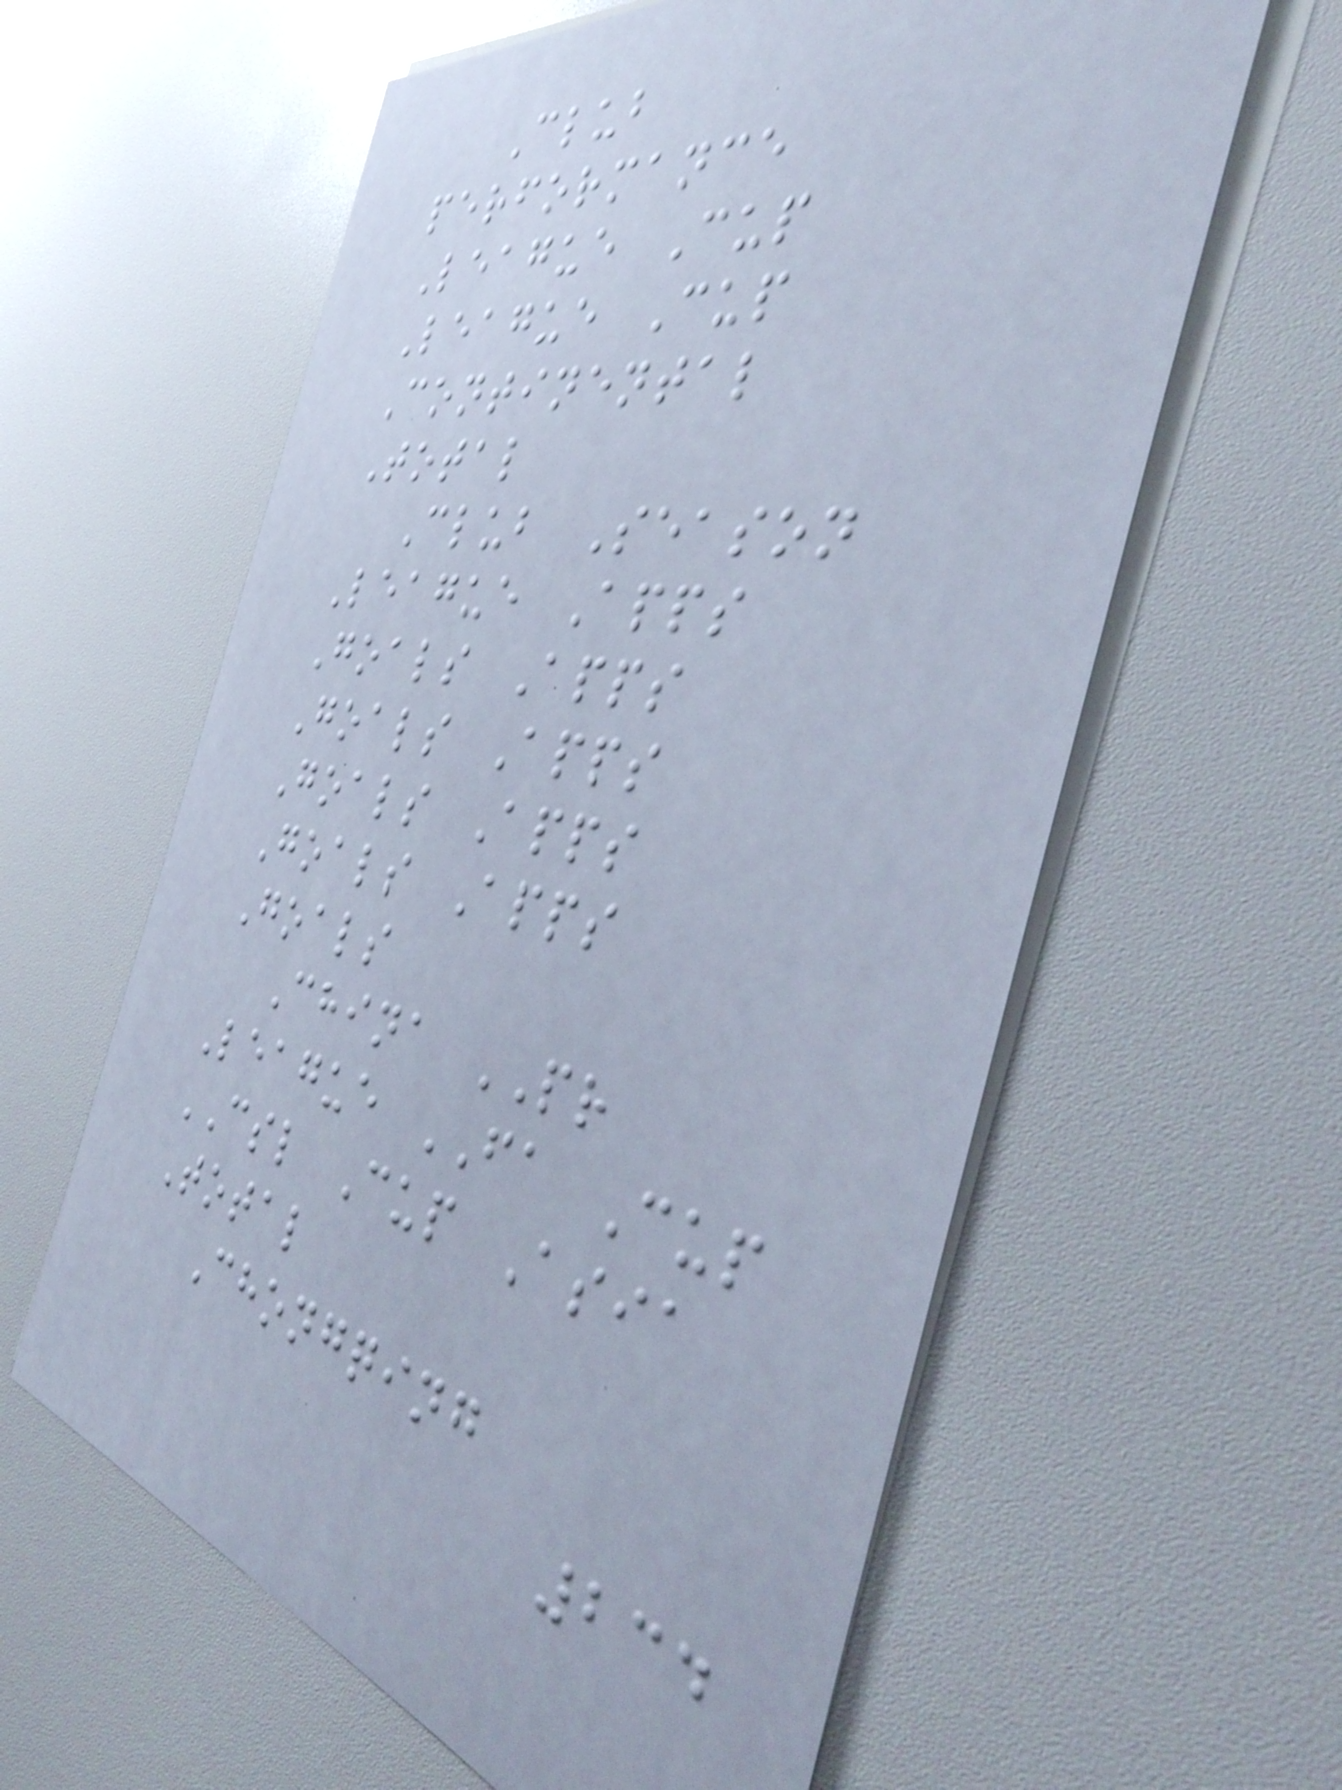Club
performance
League Cup
League Cup
Continental
Total
Club Season
League Apps
Goals Apps
Goals Apps
Goals Apps
Goals Apps
Goals
China PR
League FA Cup
CSL Cup Asia
Total
Chongqing
234
